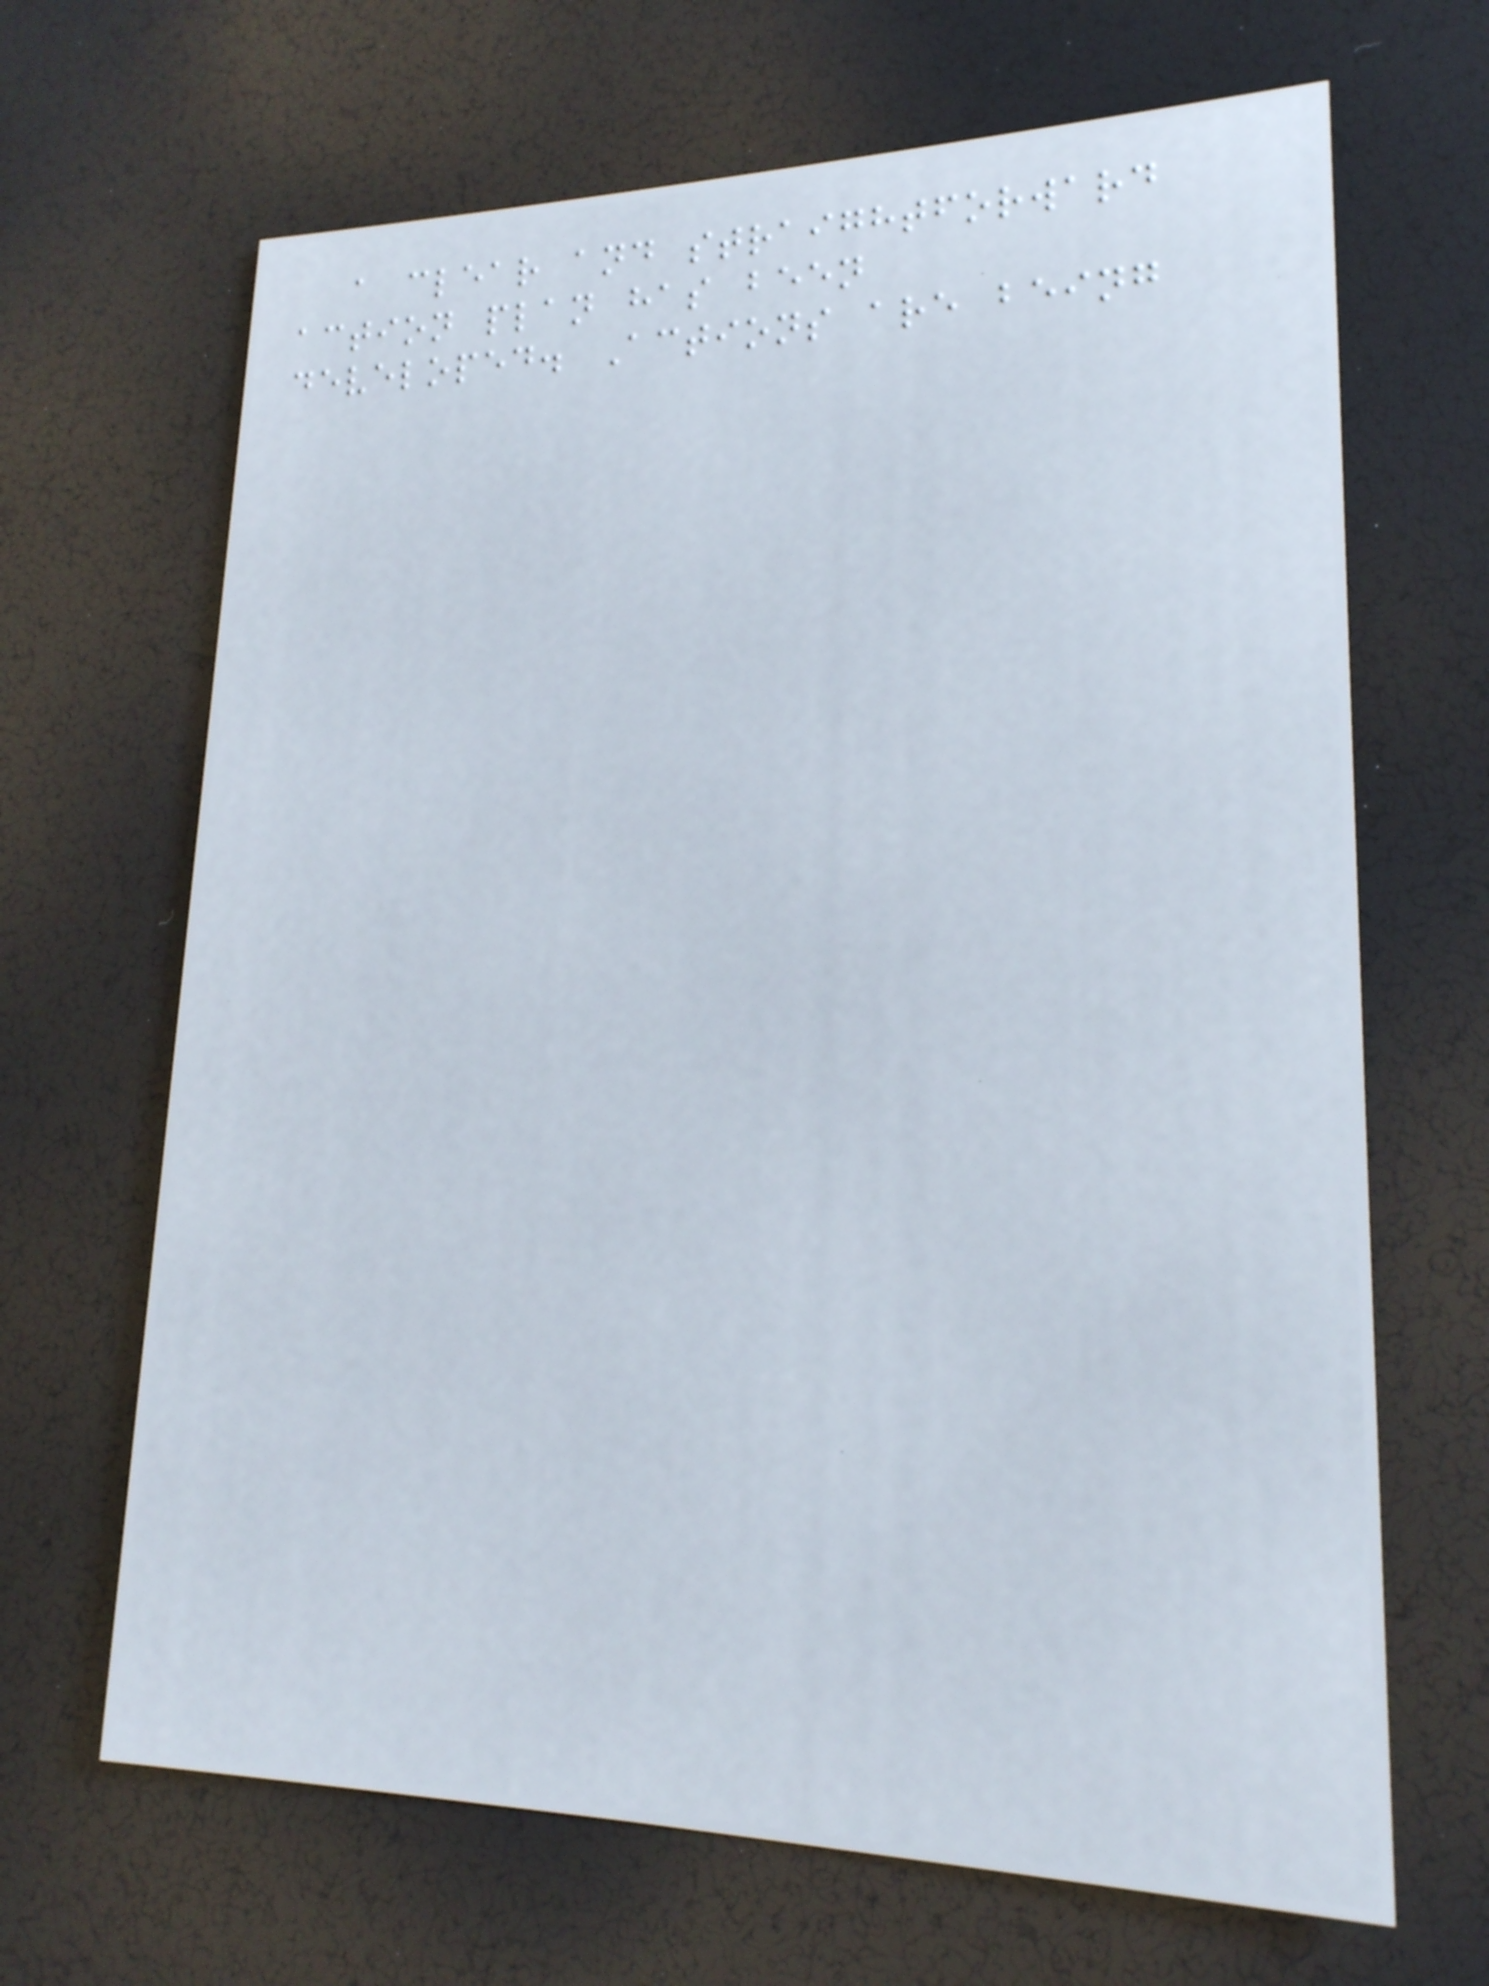a clear and straightforward
action plan has been
developed. Actions are being
